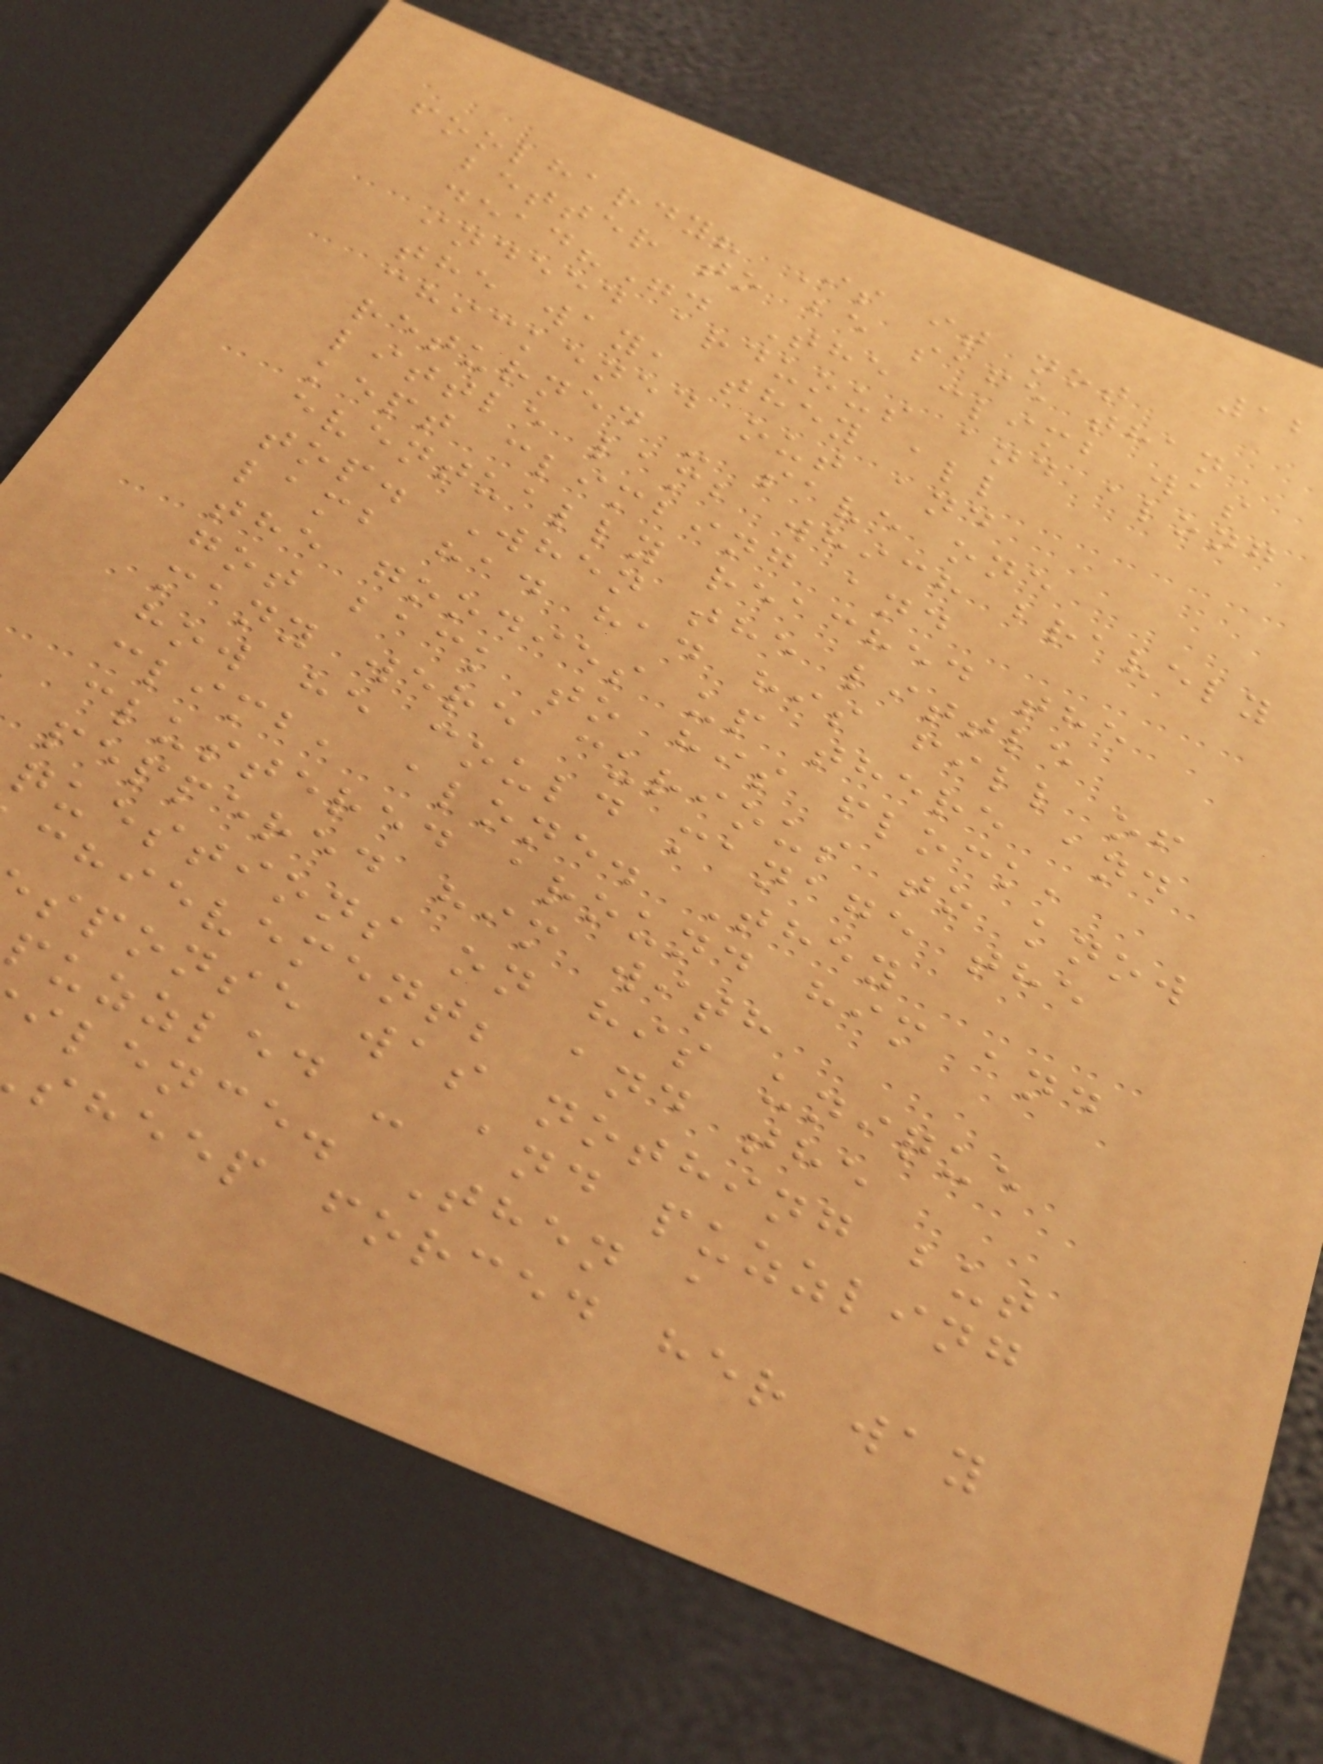foolhardy? Is it not
better to be safe than
dead?". The climb was
indeed arduous and along
the way, they all
chickened out and
returned - save one
little lamb which bravely
kept climbing and
eventually reached the
top. When the little
lamb had had his fill of
the goodies up there and
got back to his flock,
many were curious to know
how he could manage the
climb, alone. They
clustered around him and
peppered him with
questions on his unique
chievement; and the
sponse was nothing but
puzzled - and puzzling
ilence. Then a
sheep forced her way
